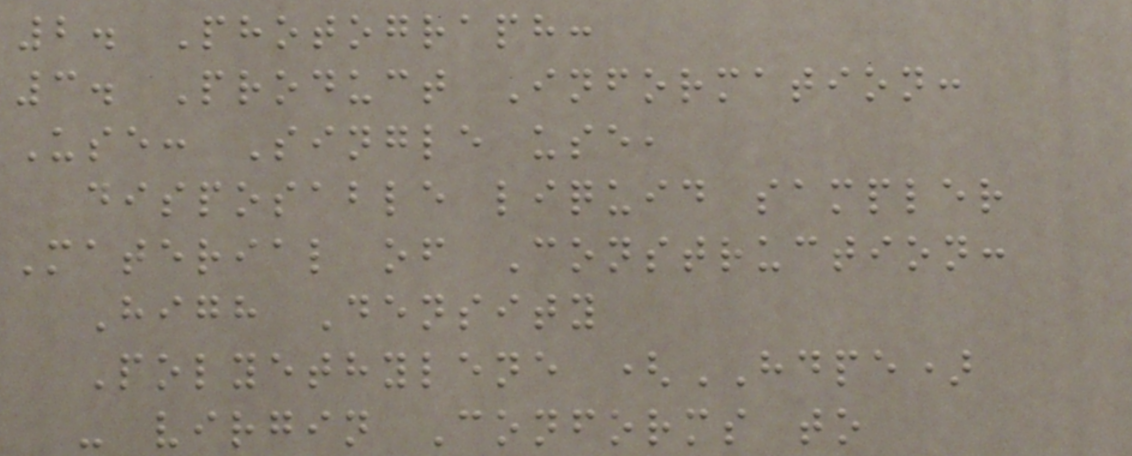2. Photograph:
3. Product Information:
Use: Single use,
disposable liquid sampler
Material of Construction:
High Density
Polyethylene (HDPE)
- virgin Conforms to
